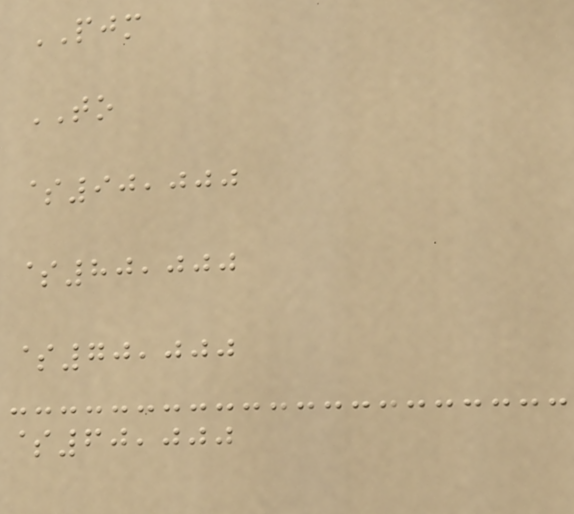PJM
TO
$90,000
$80,000
$70,000
$60,000
